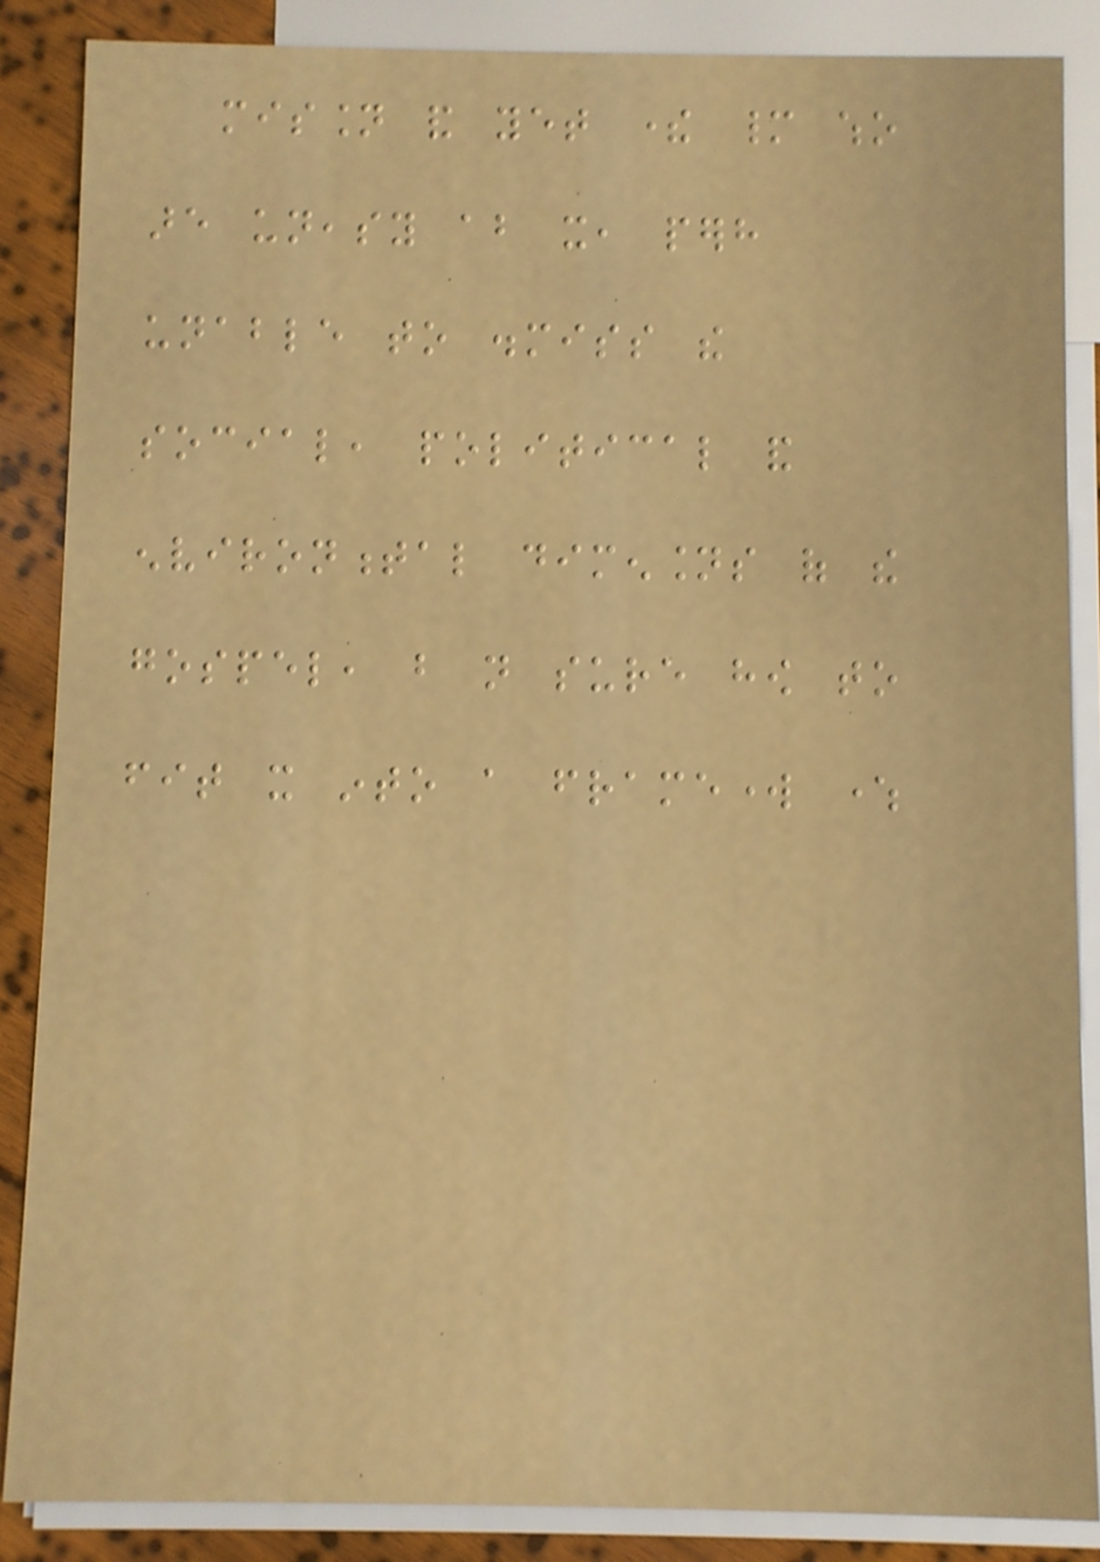mission and yet there many who
are uneasy about it, perhaps
unable to dismiss the
social, political and
environmental dimensions of the
gospel, but not sure how to
fit it into a framework where
